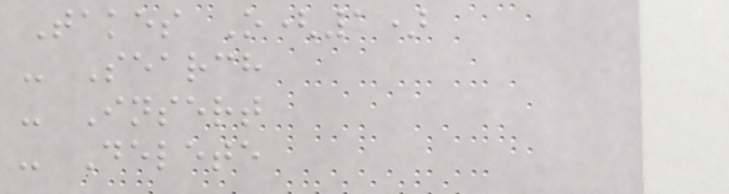Takes O(1)
- Search
- Insert
- Delete
